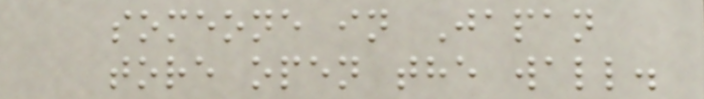someone in Japan
tore open the wall.
